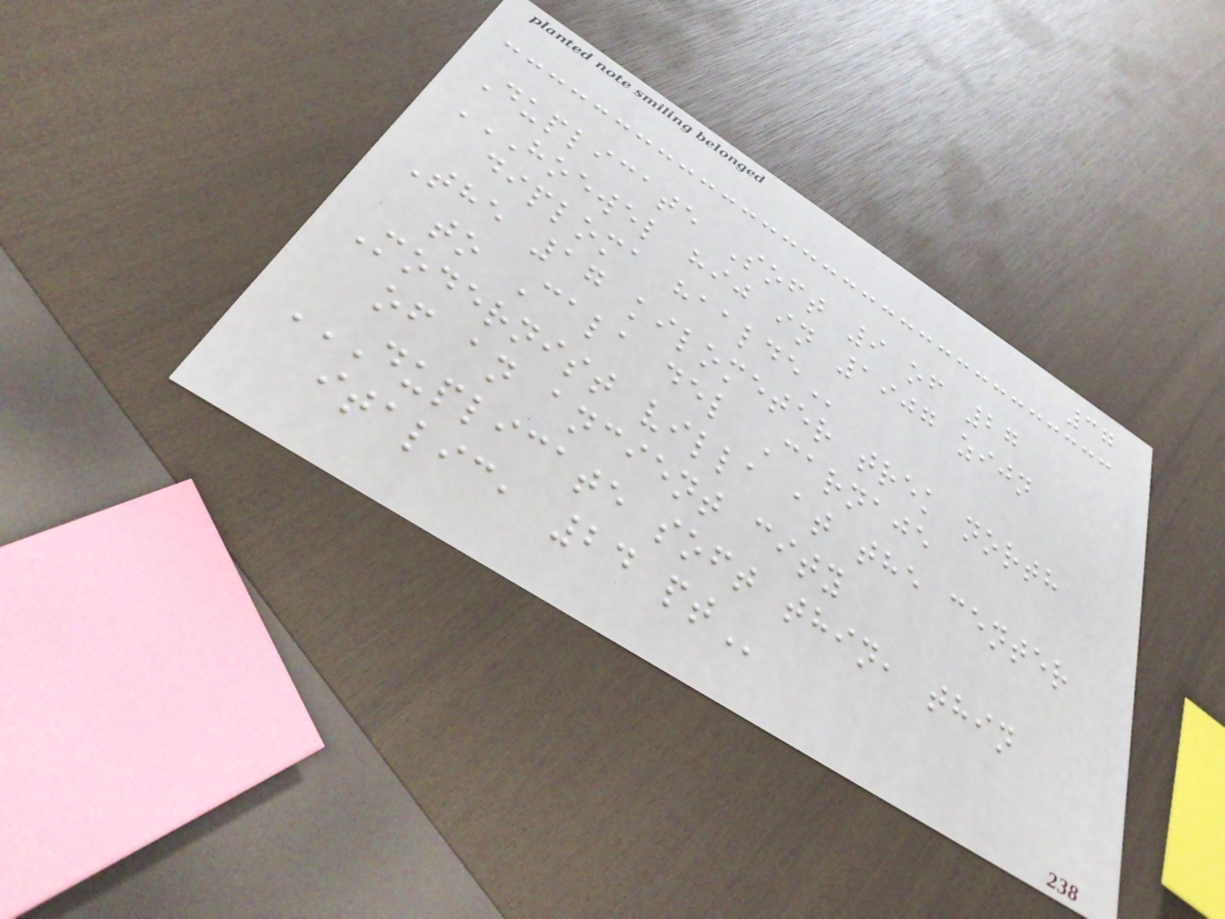37
Duplicate Soft 9 of 27
HOEWEL HIJ IN 1907 ZIJN
DIPLOMA HAALDE
The 17 kilometer trek north
to Cala del Carnaje
Modernist villa at the center
of an ancient city
DUPLICATE SOFT THIN, THIN
ITALIC, 24 PT
